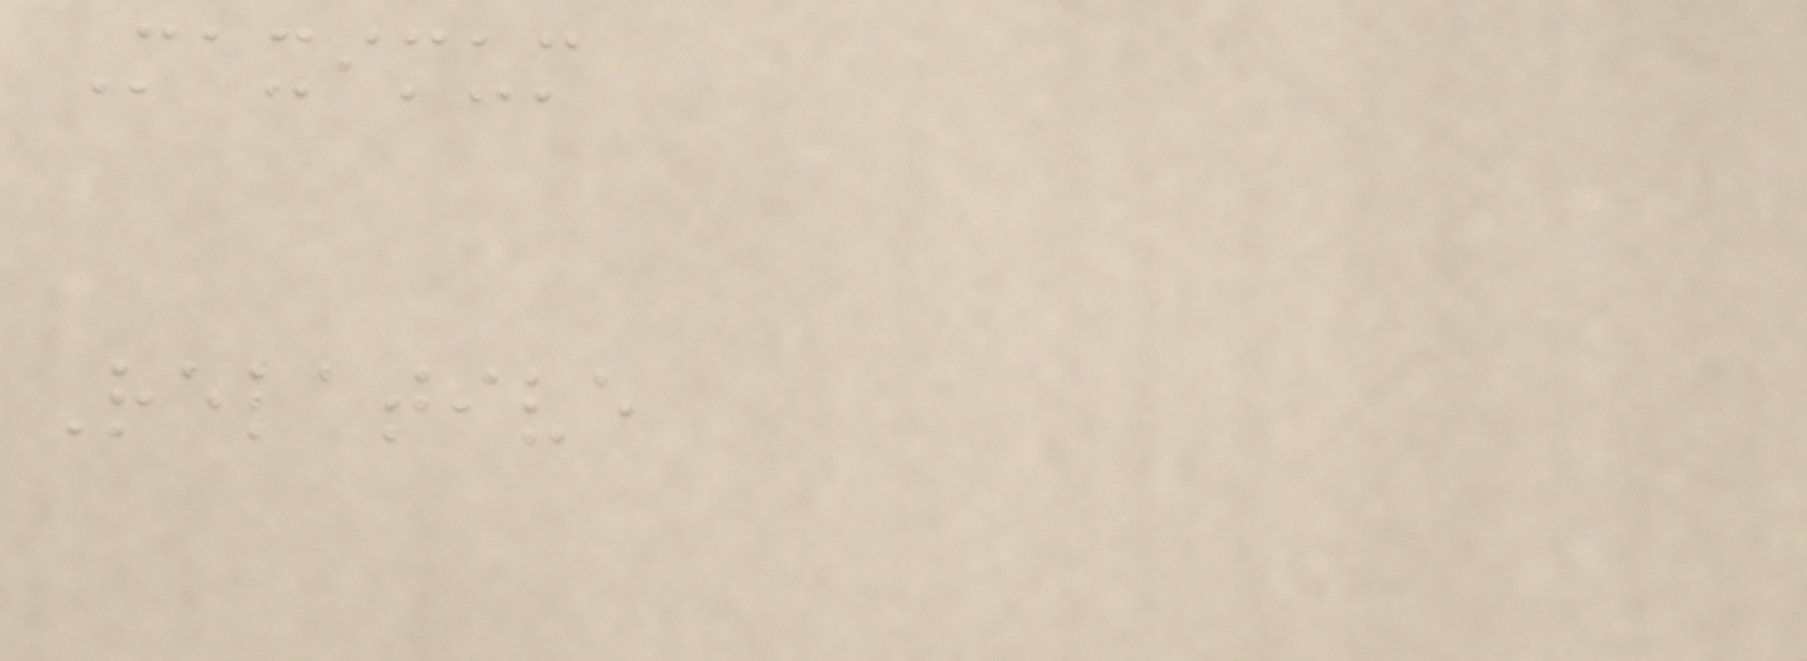Maximum
Relative
